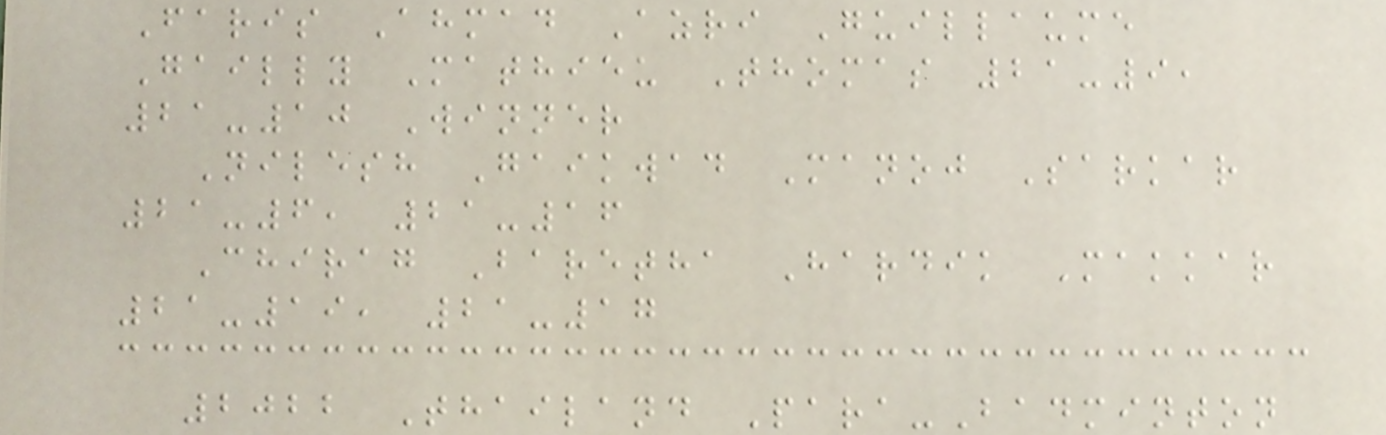Faris Ahmad Azri Guillaume
Gailly Mathieu Thomas 21-9,
21-10 Winner
Nilesh Gaikwad Manoj Sarkar
21-6, 21-16
Chirag Baretha Hardik Makkar
21-19, 21-17
2022 Thailand Para-Badminton
